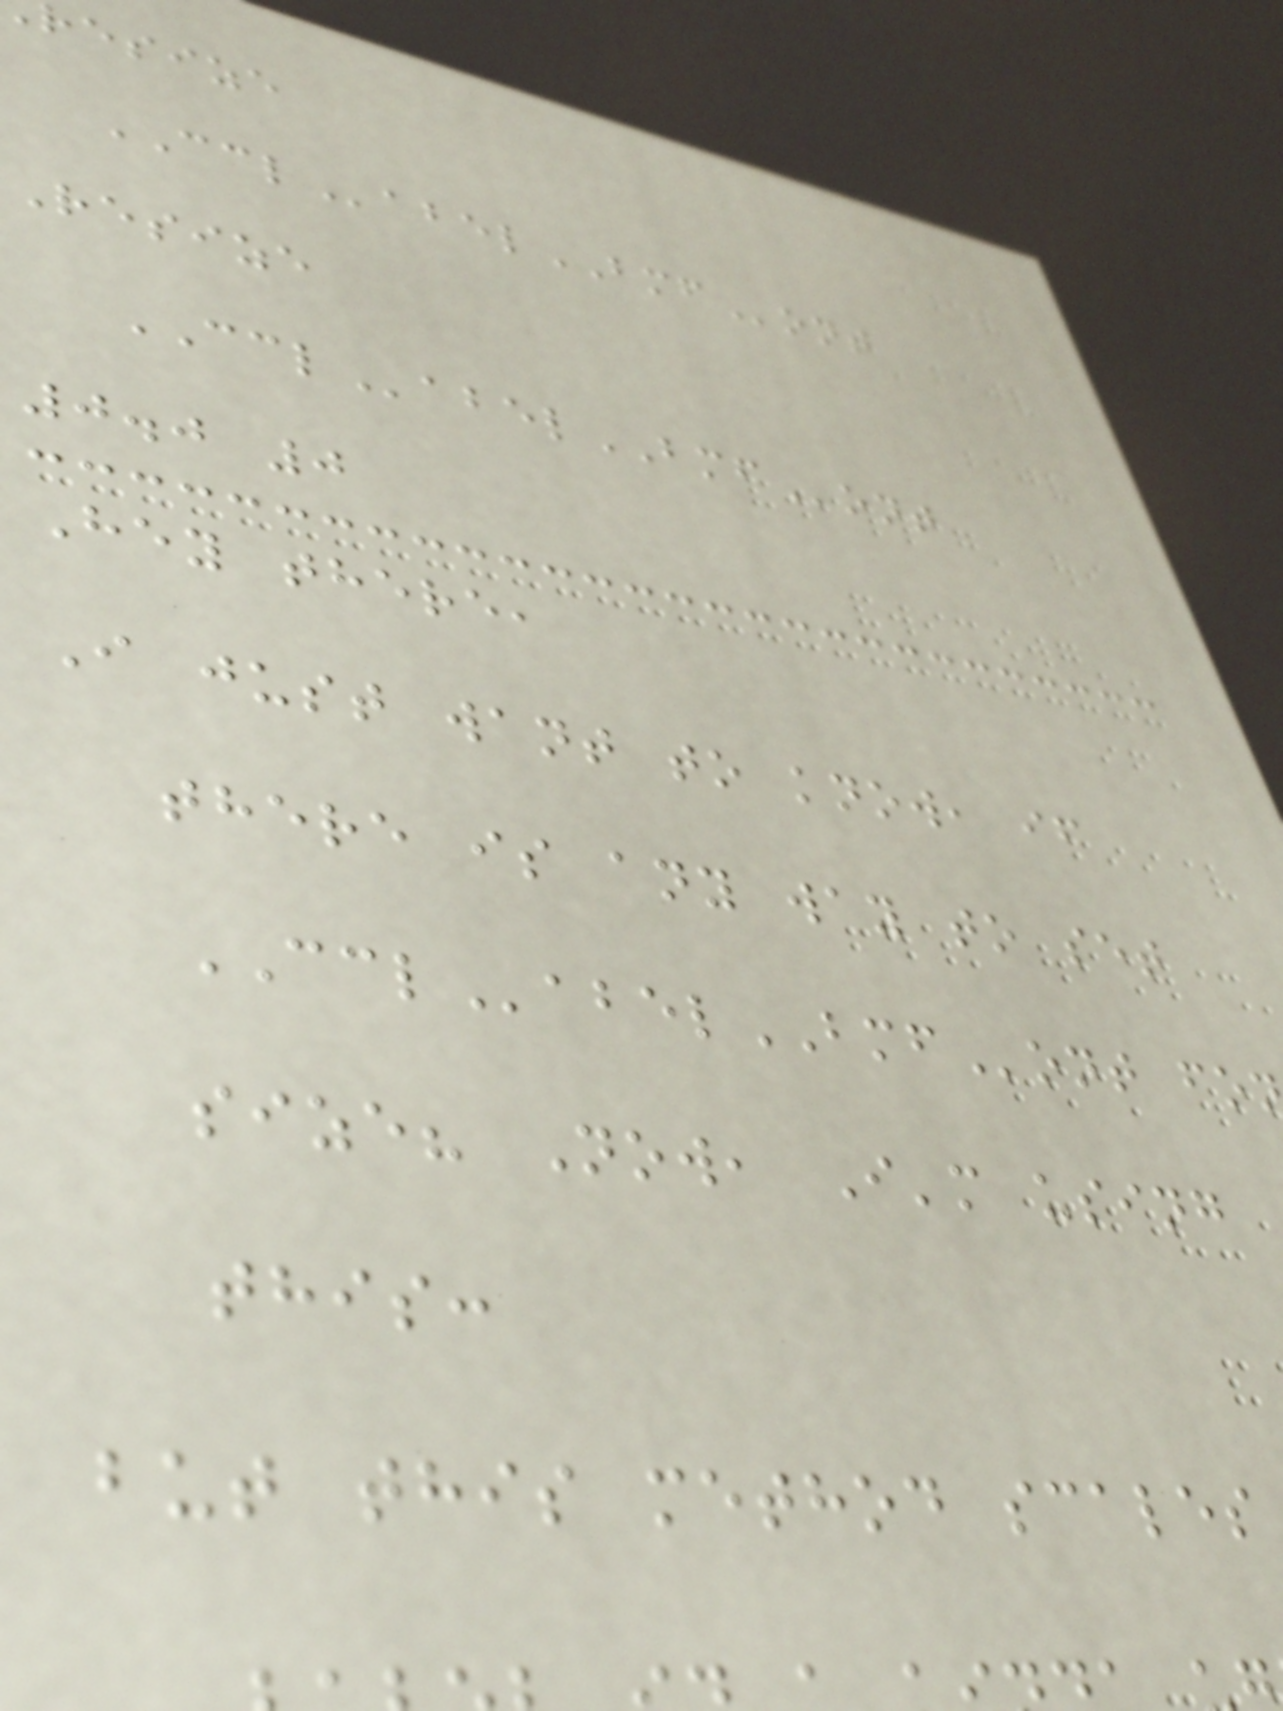resize
CCLabelBMFont
Resize
CCLabelBMFont
0.0 0
Hey there,
I just want to know, if
there is any way to set
CCLabelBMFont fo
size? Now, I'm using
this:
but this method scales
